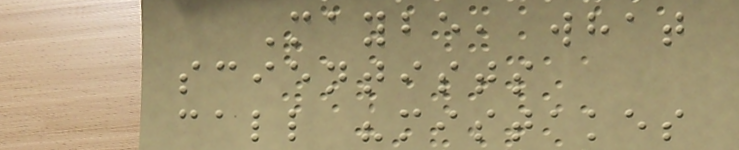Maybe, what
scientists
call "mistakes
